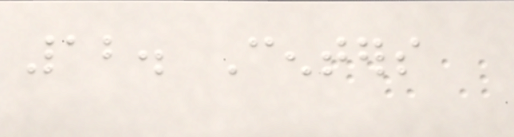12. Centers
